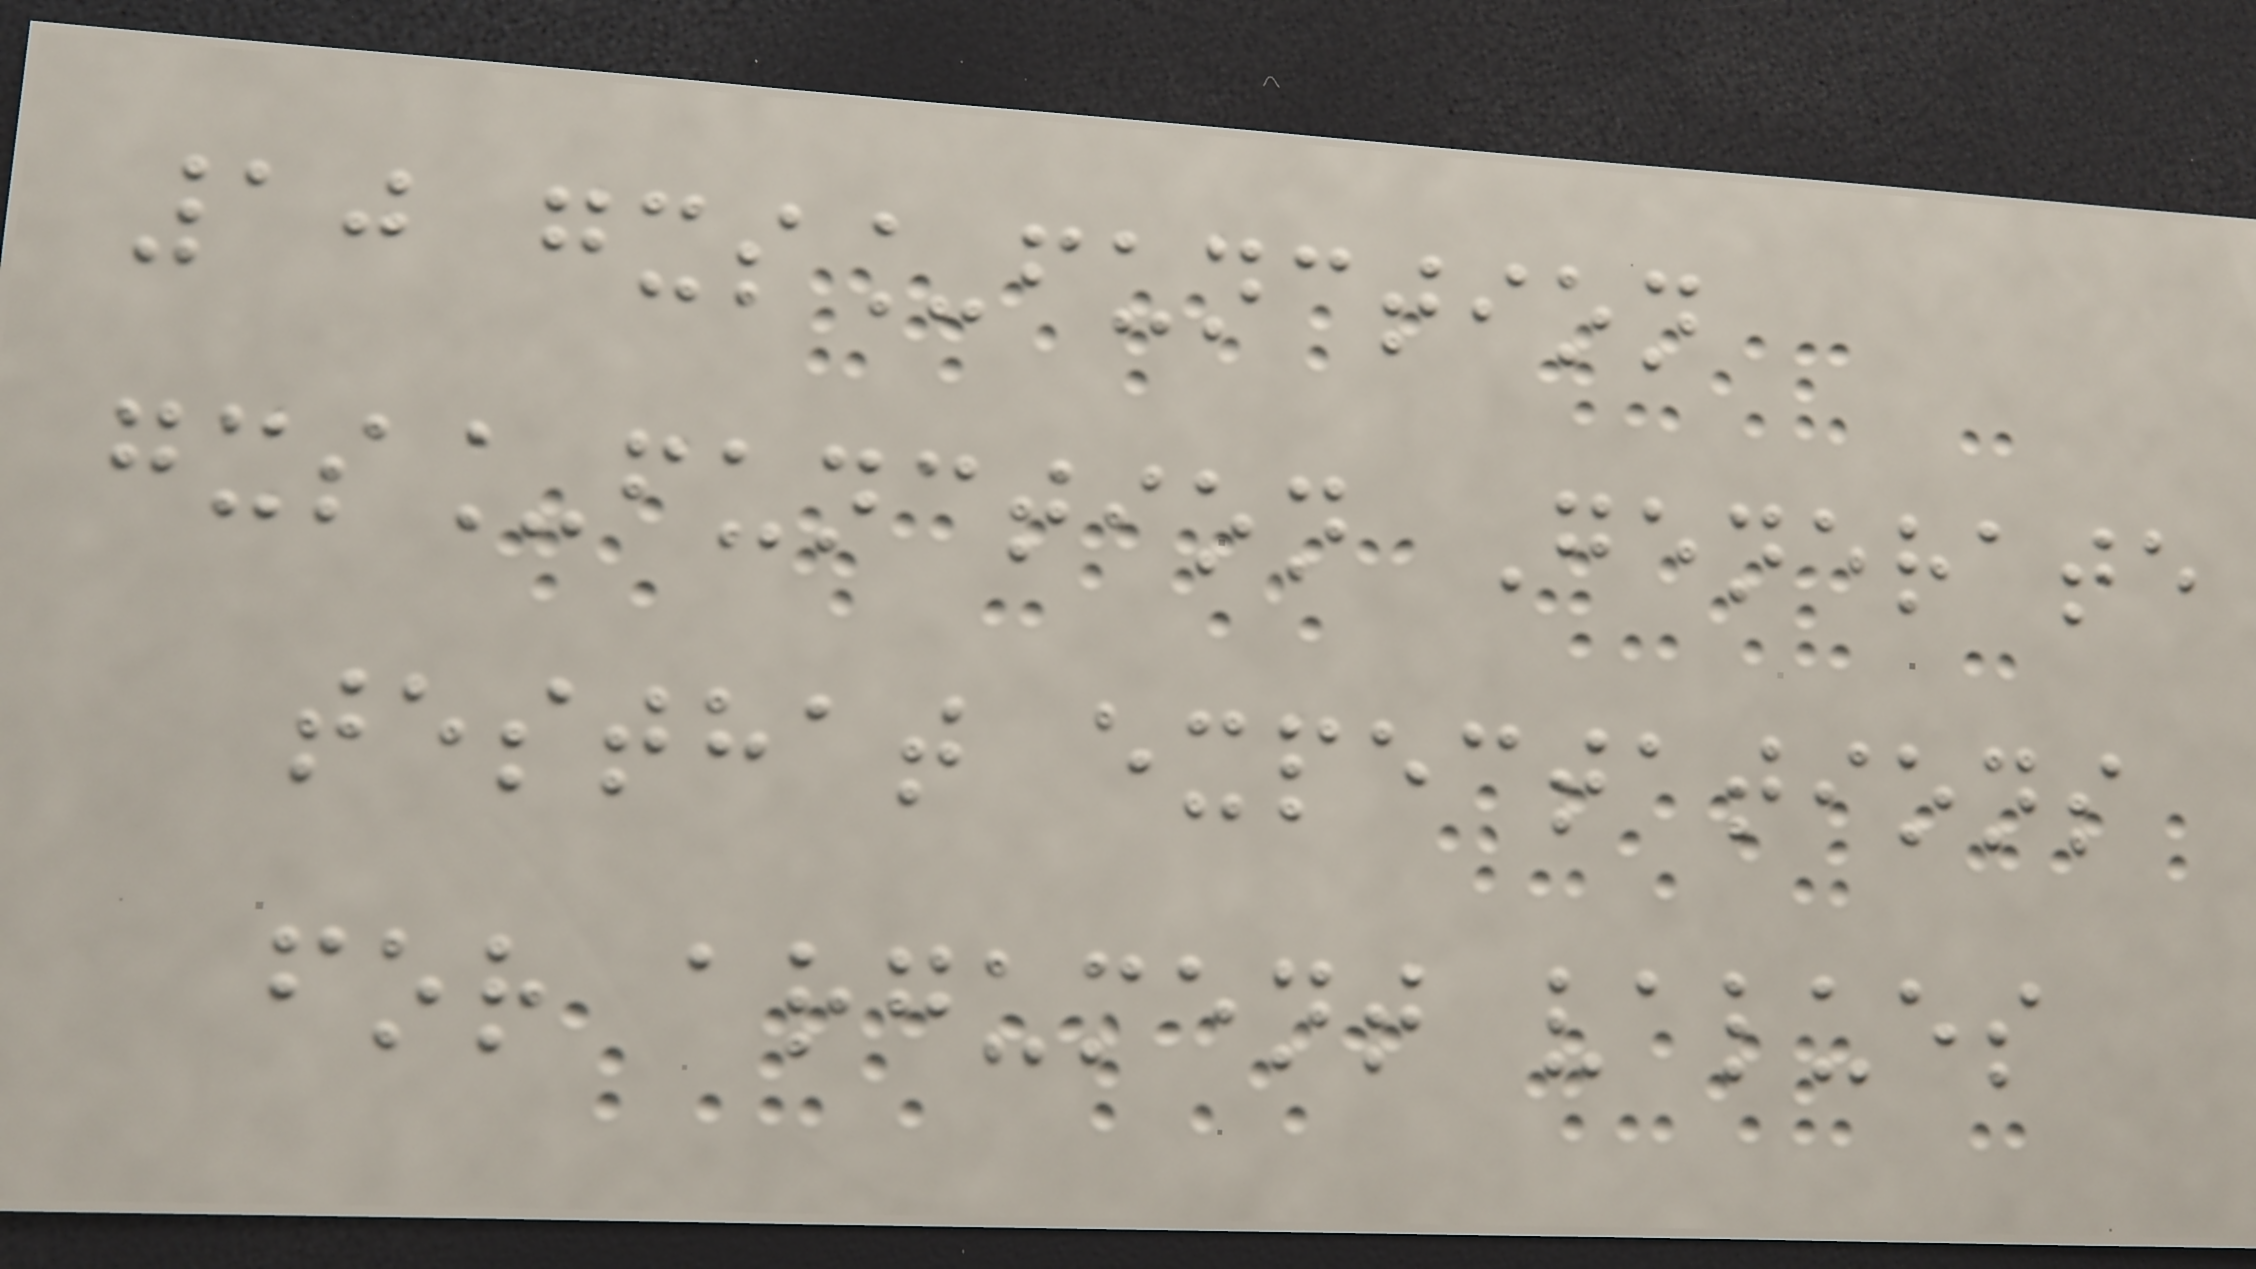10 gxs_function
gxs_function Generate
testhat expectations
for argument values
